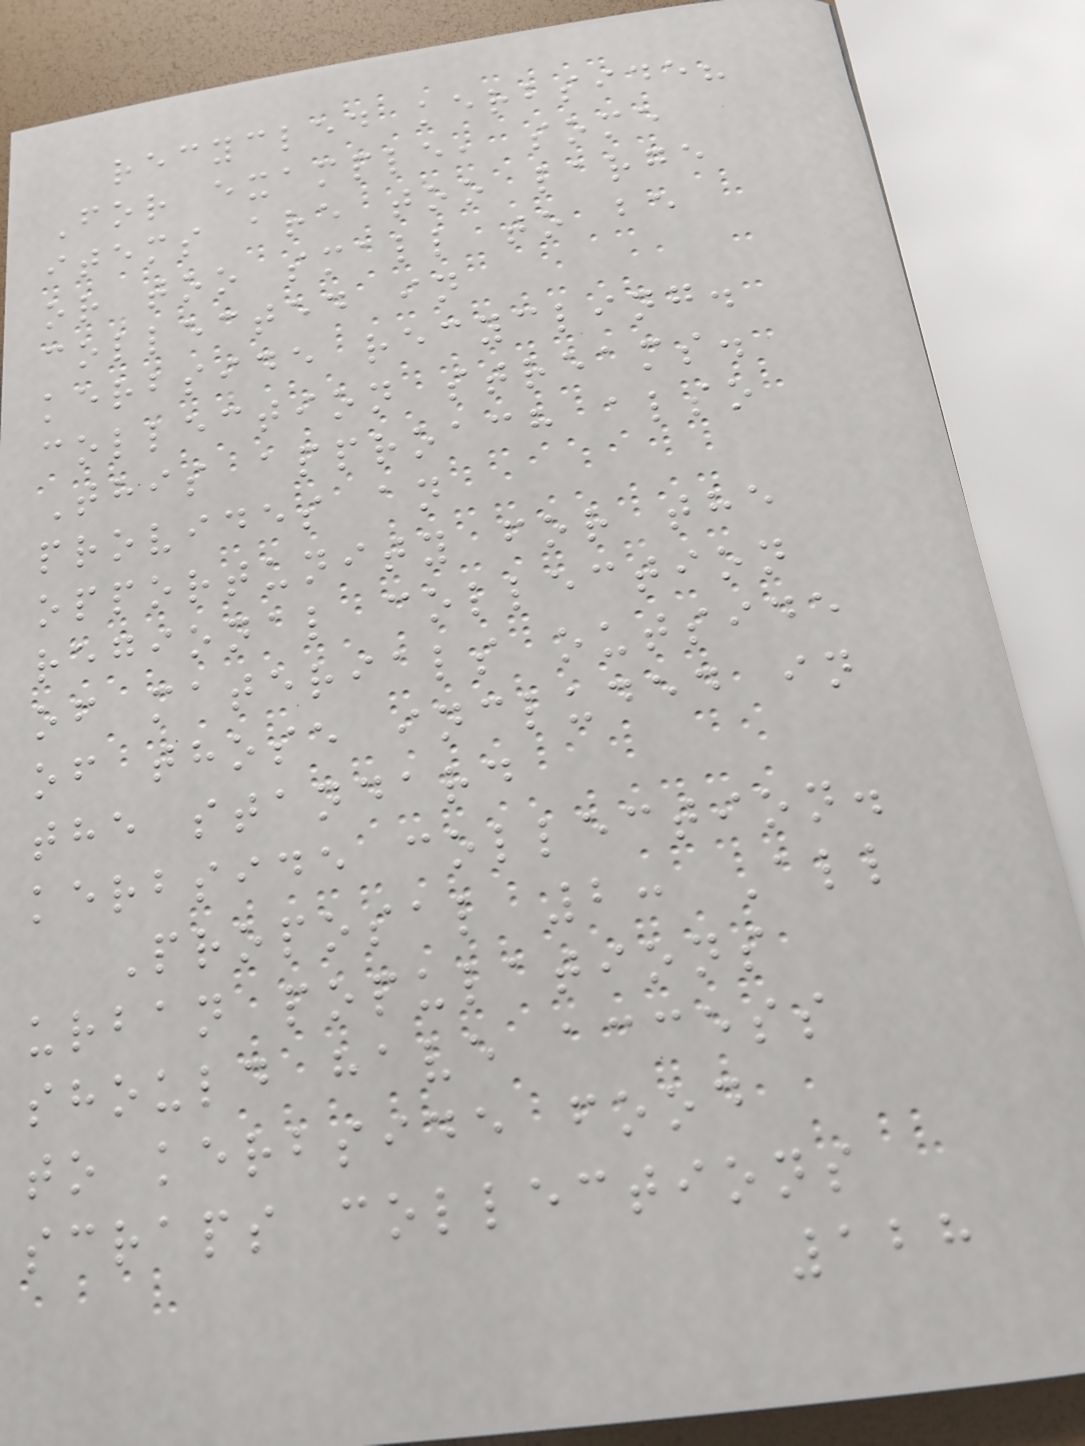recycled kerbside?
For example, some
items are too large
or too small to be
collected in
kerbside recycling.
collection streams.
This approach also
provides an
opportunity for the
regional collection
of materials outside
of those included in
the standard
kerbside collection.
Proposal 2: All
urban populations
should have access
to kerbside food
scraps collections
128
